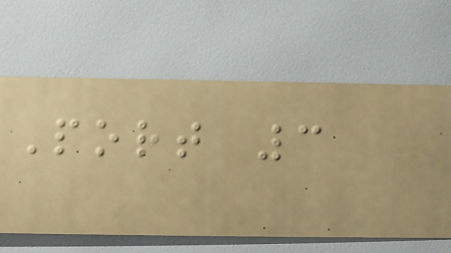Port 3
